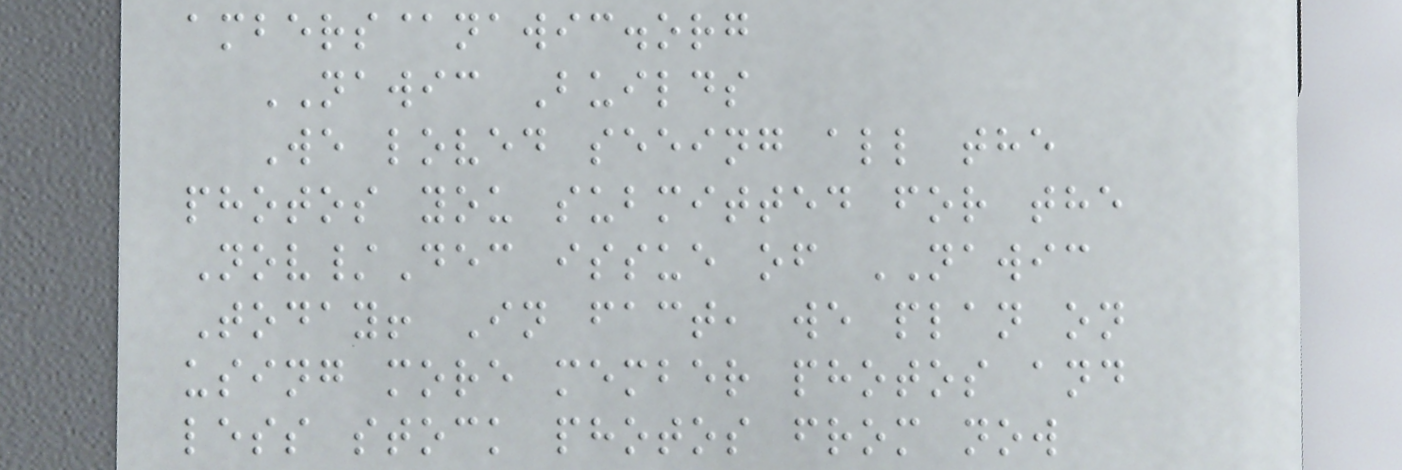ambers@nawic.org
NAWIC Builds
We loved seeing all the
photos you submitted for the
Nov/Dec issue of NAWIC
Today! In fact, we plan on
using more member photos and
less stock photos from now
